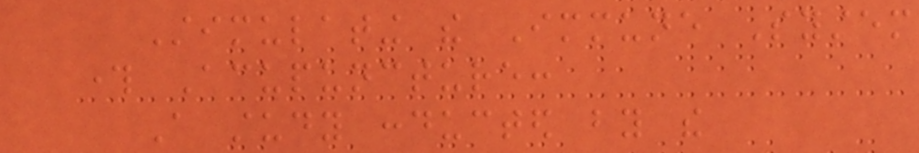Stimulating the Immune System
through Acupuncture:
A study conducted by the
